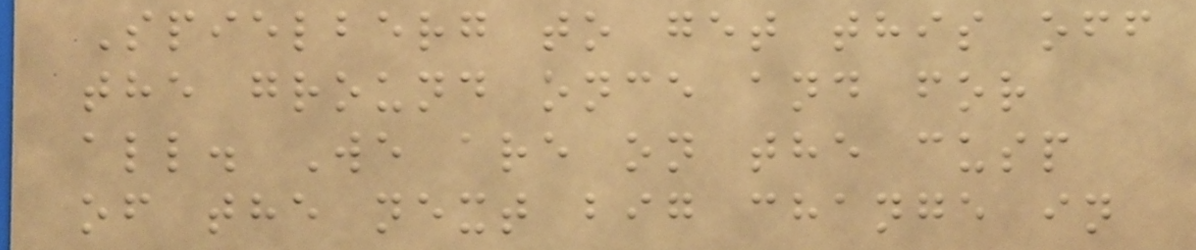Spielberg to get this off
the ground once and for
all. We are on the cusp
of the next big change in
